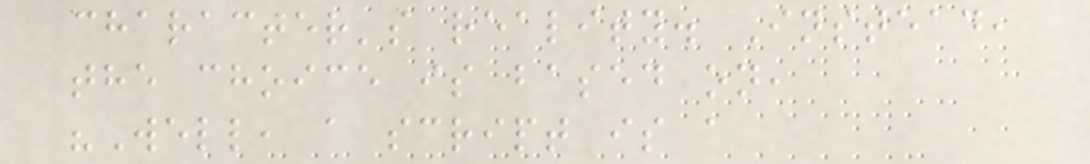character's reality. Instead,
the choice is based on,
"Well, a script is a
